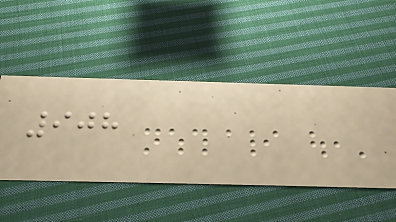908
